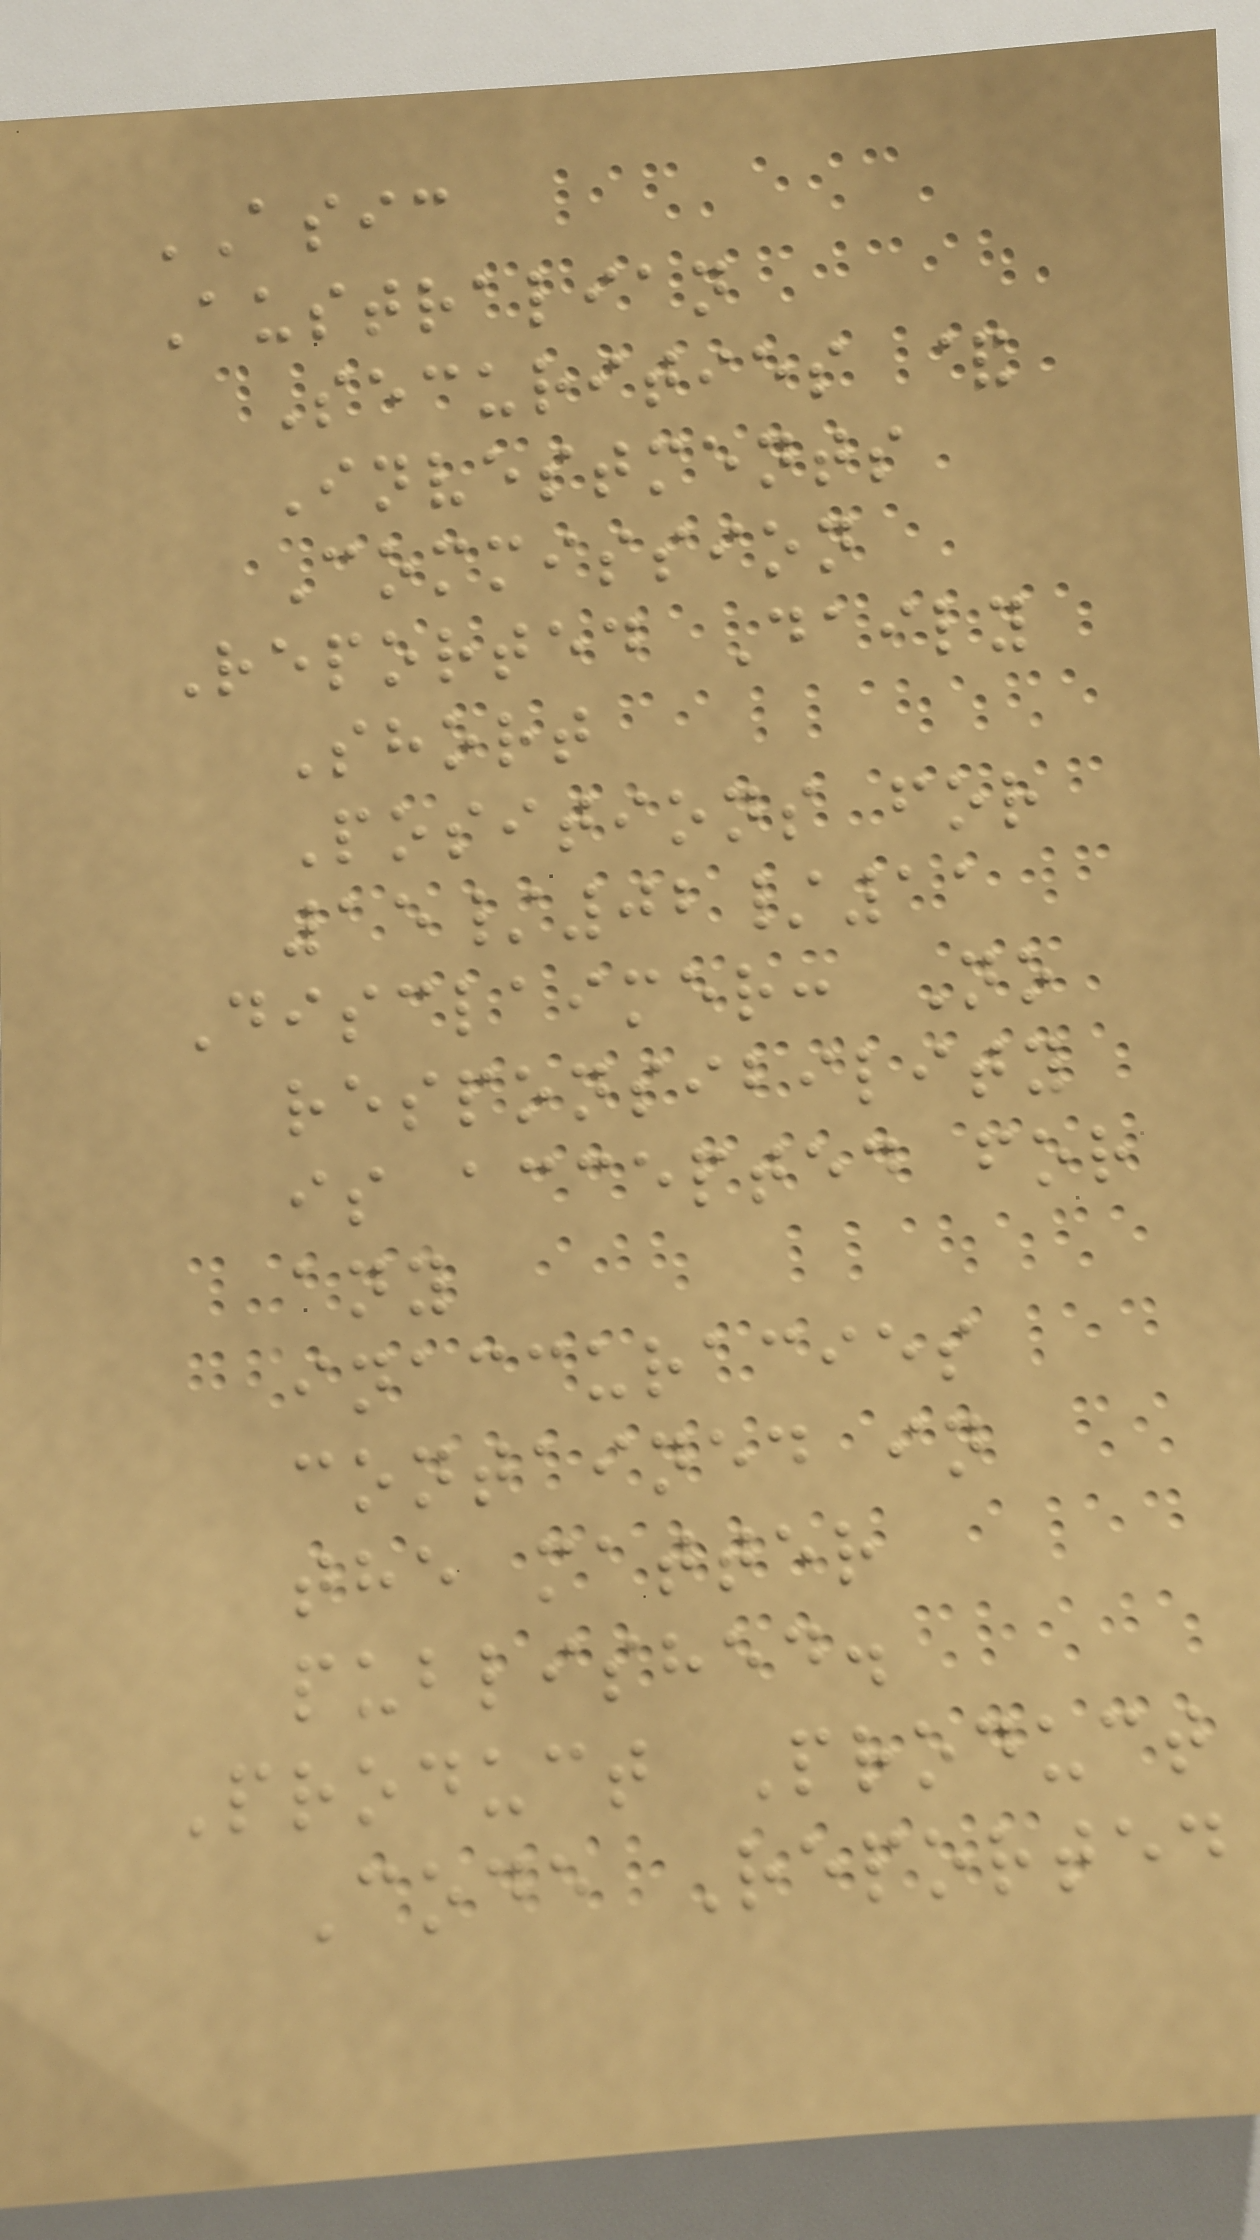ASIC
Australian
Securities &
Investments
Commission
Reported Daily
Short
Positions for
15/02/11
Disclaimer: No
responsibility
is accepted for
any
inaccuracies
contained in
the matter
published.
Product Product
Code Reported
